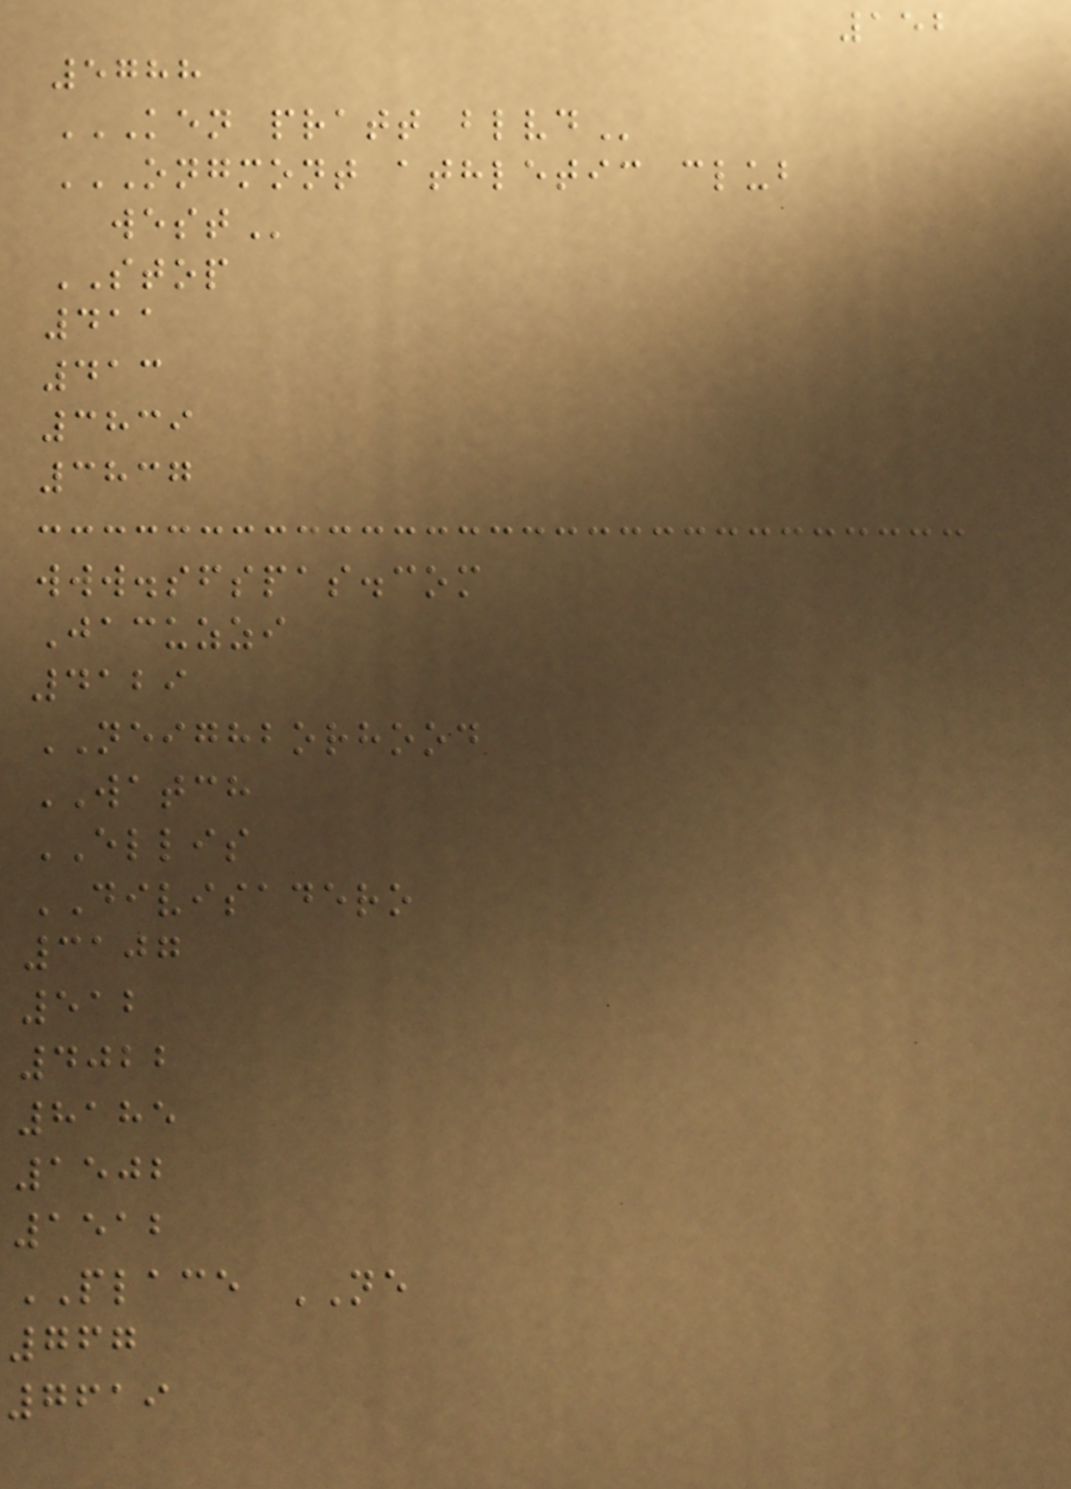152
5788
KEN PRATT BLVD
ONGMONT ATHLETIC CLUB
WEST
STOP
411
413
3839
3837
www.sfspas.com
Jacuzzi
4129
NEIGHBORHOOD
WATCH
ELLIS
DIVISADERO
3107
512
4022
8185
1502
1512
PLACE NE
767
7619
